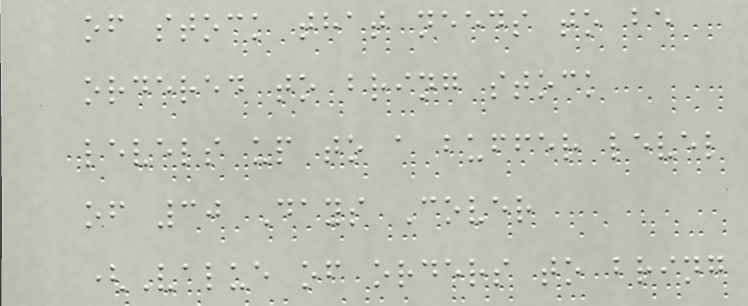of stock that needs to be
ordered to bring stock
levels up to a buffer level
of 30 Days Cover
(Value of orders to bring
